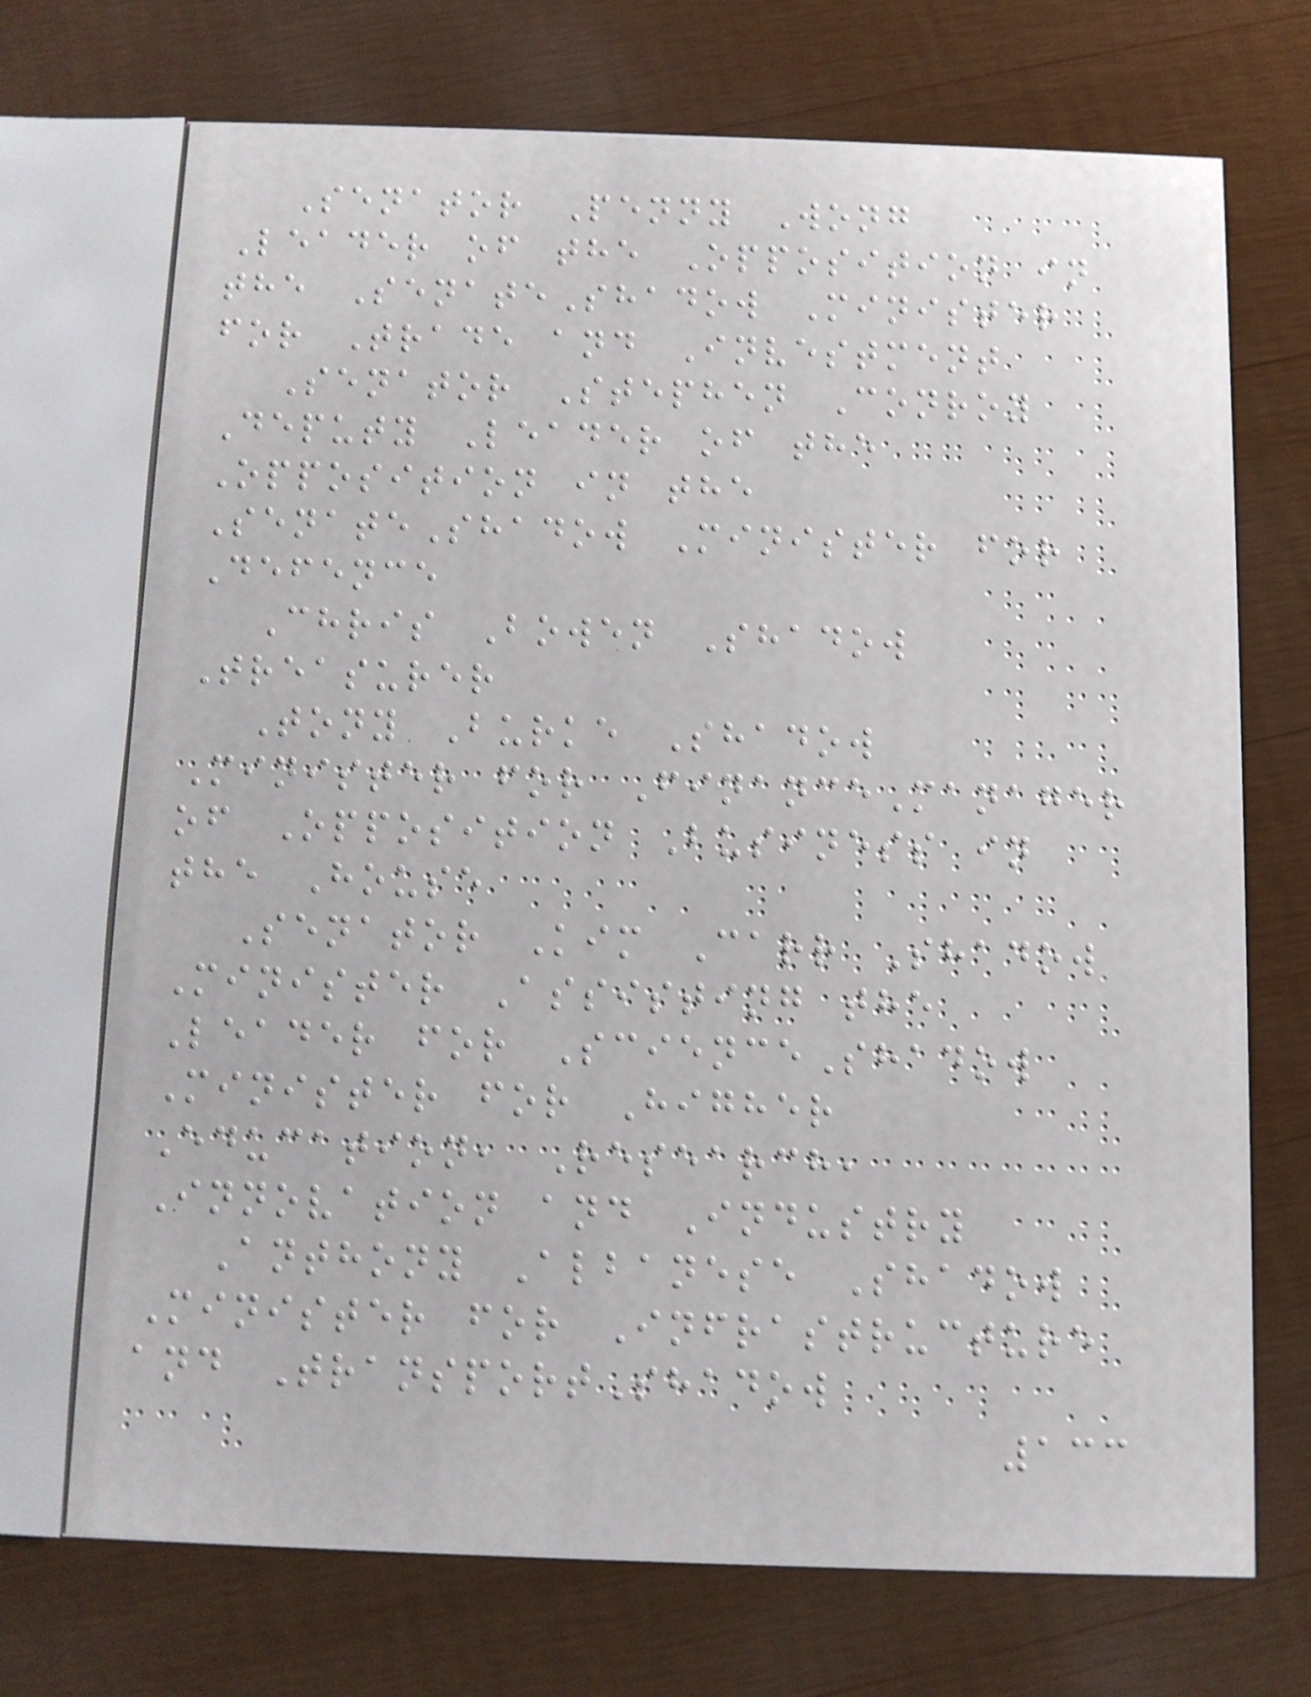Senator Penny Wong
Leader of the Opposition in
the SenateShadow Minister
for Trade and Investment
Senator Stephen Conroy
Deputy Leader of the
Opposition in the
SenateShadow Minister for
Defence
Chris Bowen Shadow
Treasurer
Tony Burke Shadow
Minister for FinanceManager
of Opposition Business in
the House
Senator Kim Carr Shadow
Minister Assisting the
Leader for ScienceShadow
Minister for Higher
Education, Research,
Innovation and Industry
Anthony Albanese Shadow
Minister for Infrastructure
and TransportShadow
133
